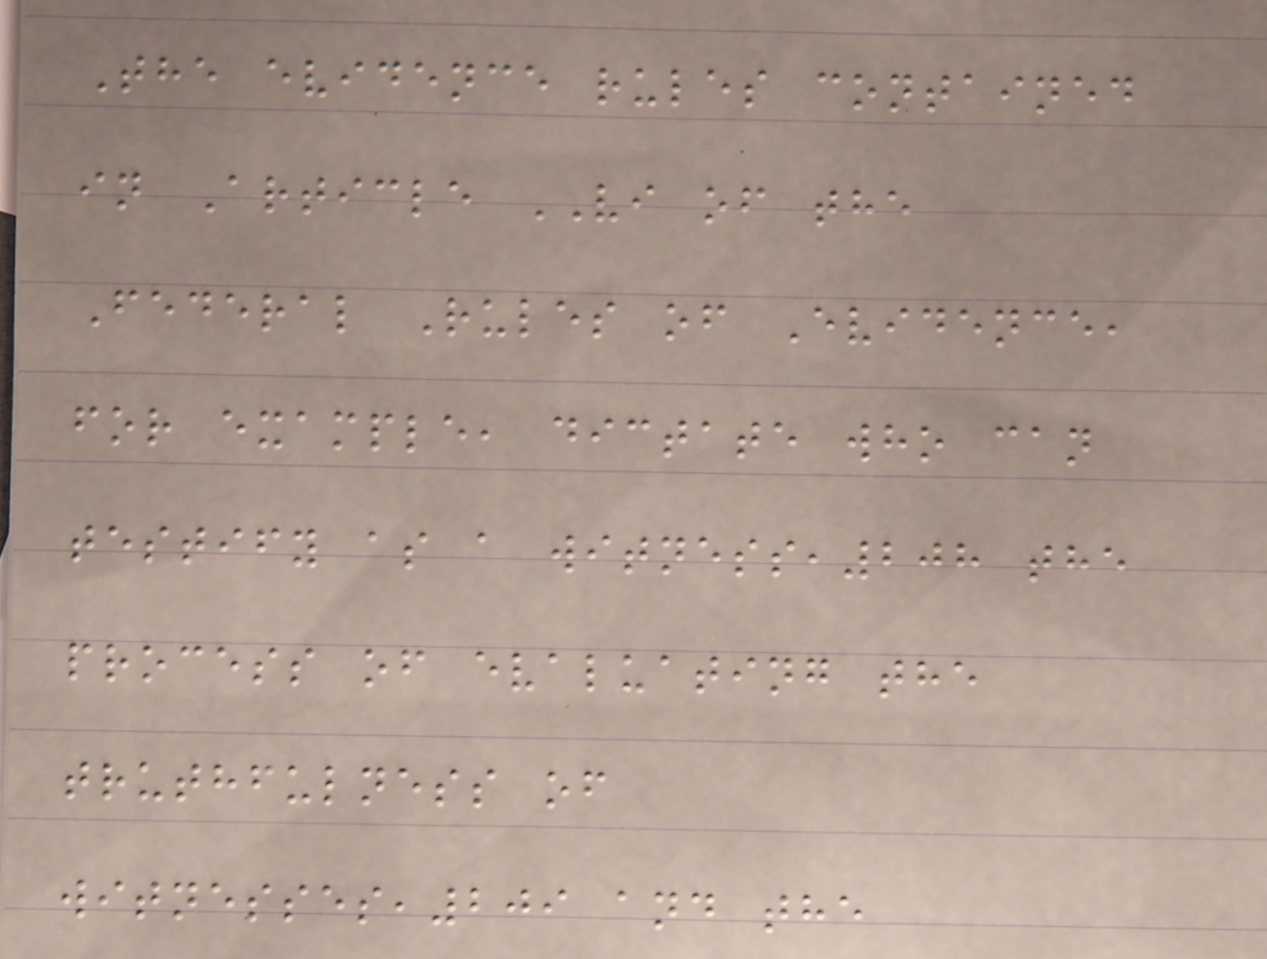The evidence rules contained
in Article VI of the
Federal Rules of Evidence,
for example, dictate who can
testify as a witness,208 the
process of evaluating the
truthfulness of
witnesses,209 and the
